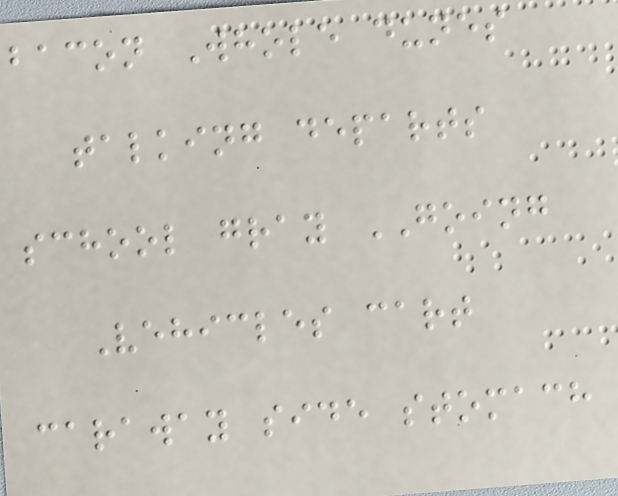bacon Whole dunes
talking departs
school gray GOING
Vehicles cart
caraway side stomach
